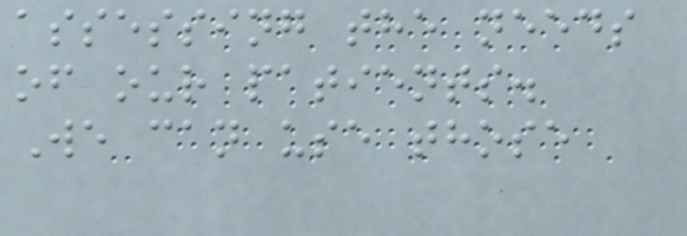assessing the needs
of our patients.
We can use those
